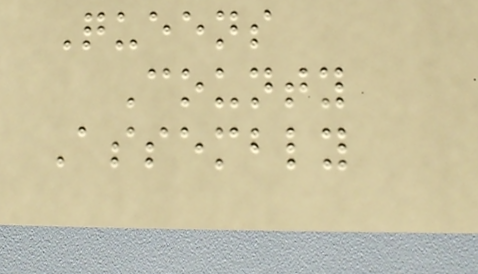Queens
County
Assembly
